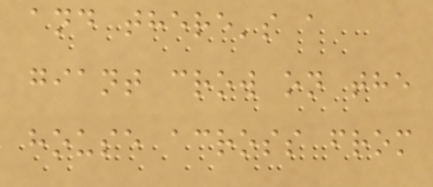and there's a
giant crow on the
house across from
